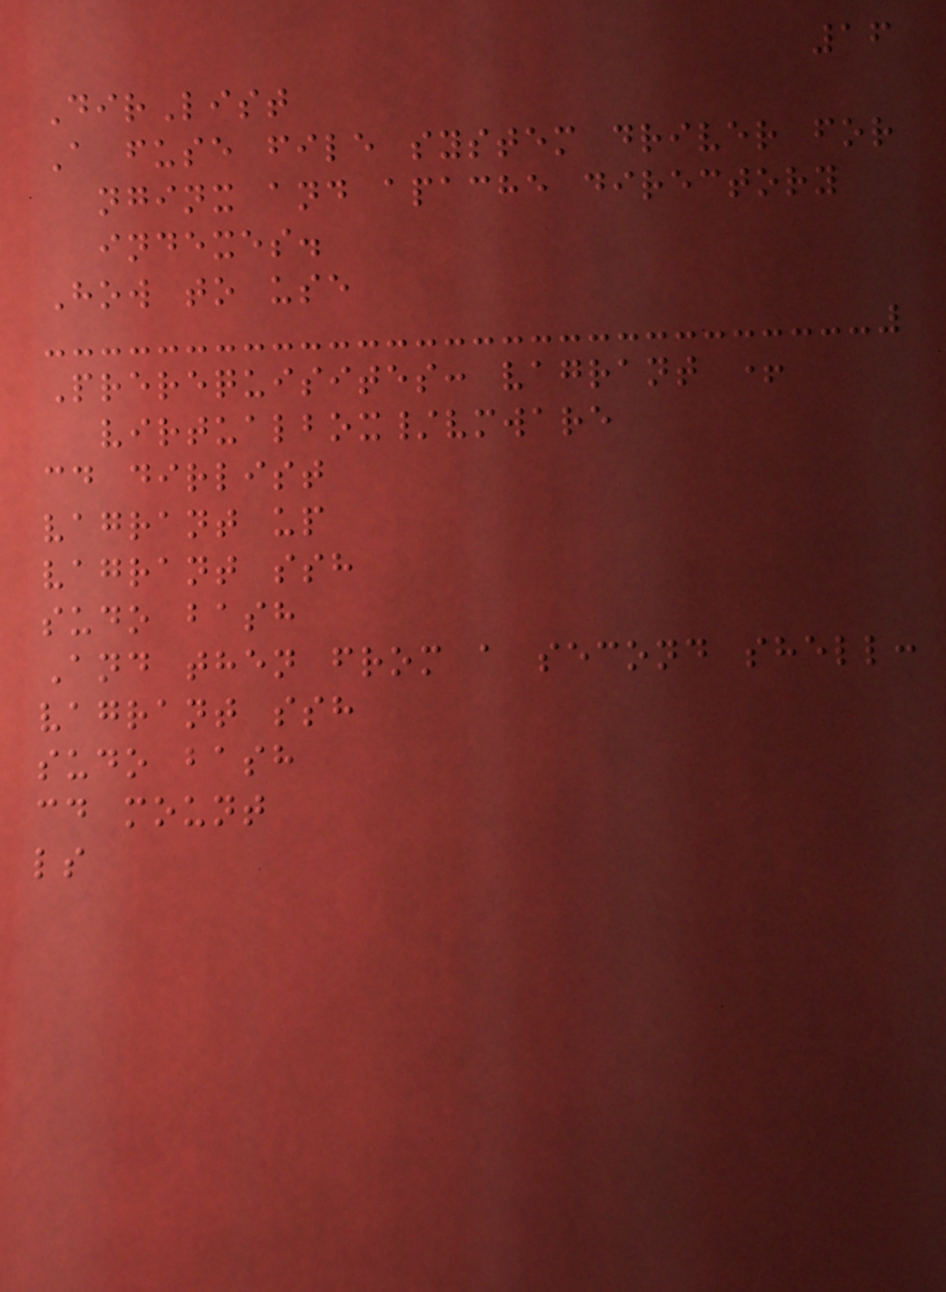16
DirList
A fuse file system driver for
nginx and apache directory
indexes.
How to use
Prerequisites: vagrant +
virtualbox/vmware
cd dirlist
vagrant up
vagrant ssh
sudo bash
And then from a second shell:
vagrant ssh
sudo bash
cd mount
ls
